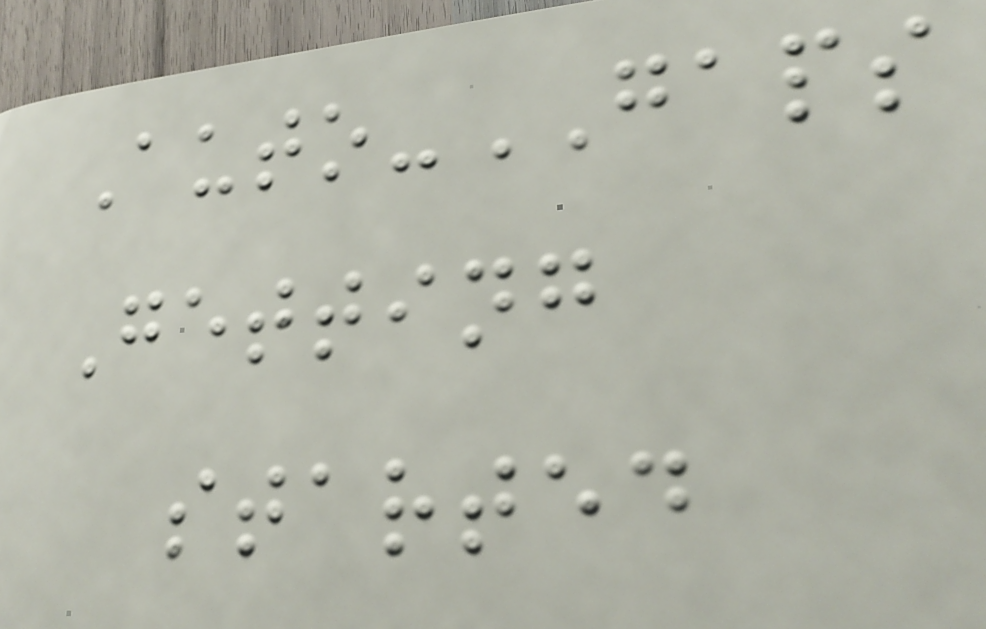Auto-GAPS
Getting
started
